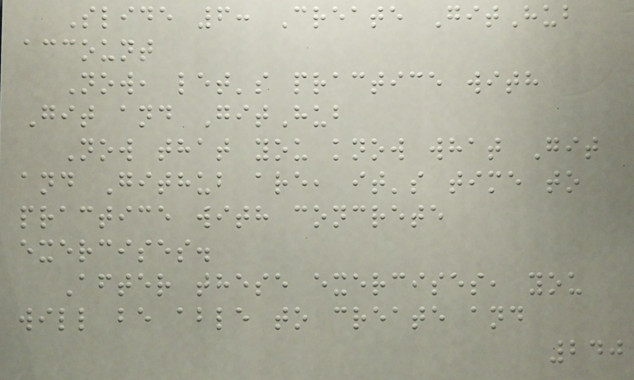Slide 6: Create GitHub
account
Now, let's practice with
Git and GitHub
Now that you know what Git
and Github are, it's time to
practice with concrete
exercises.
After these exercises, you
will be able to create and
240
